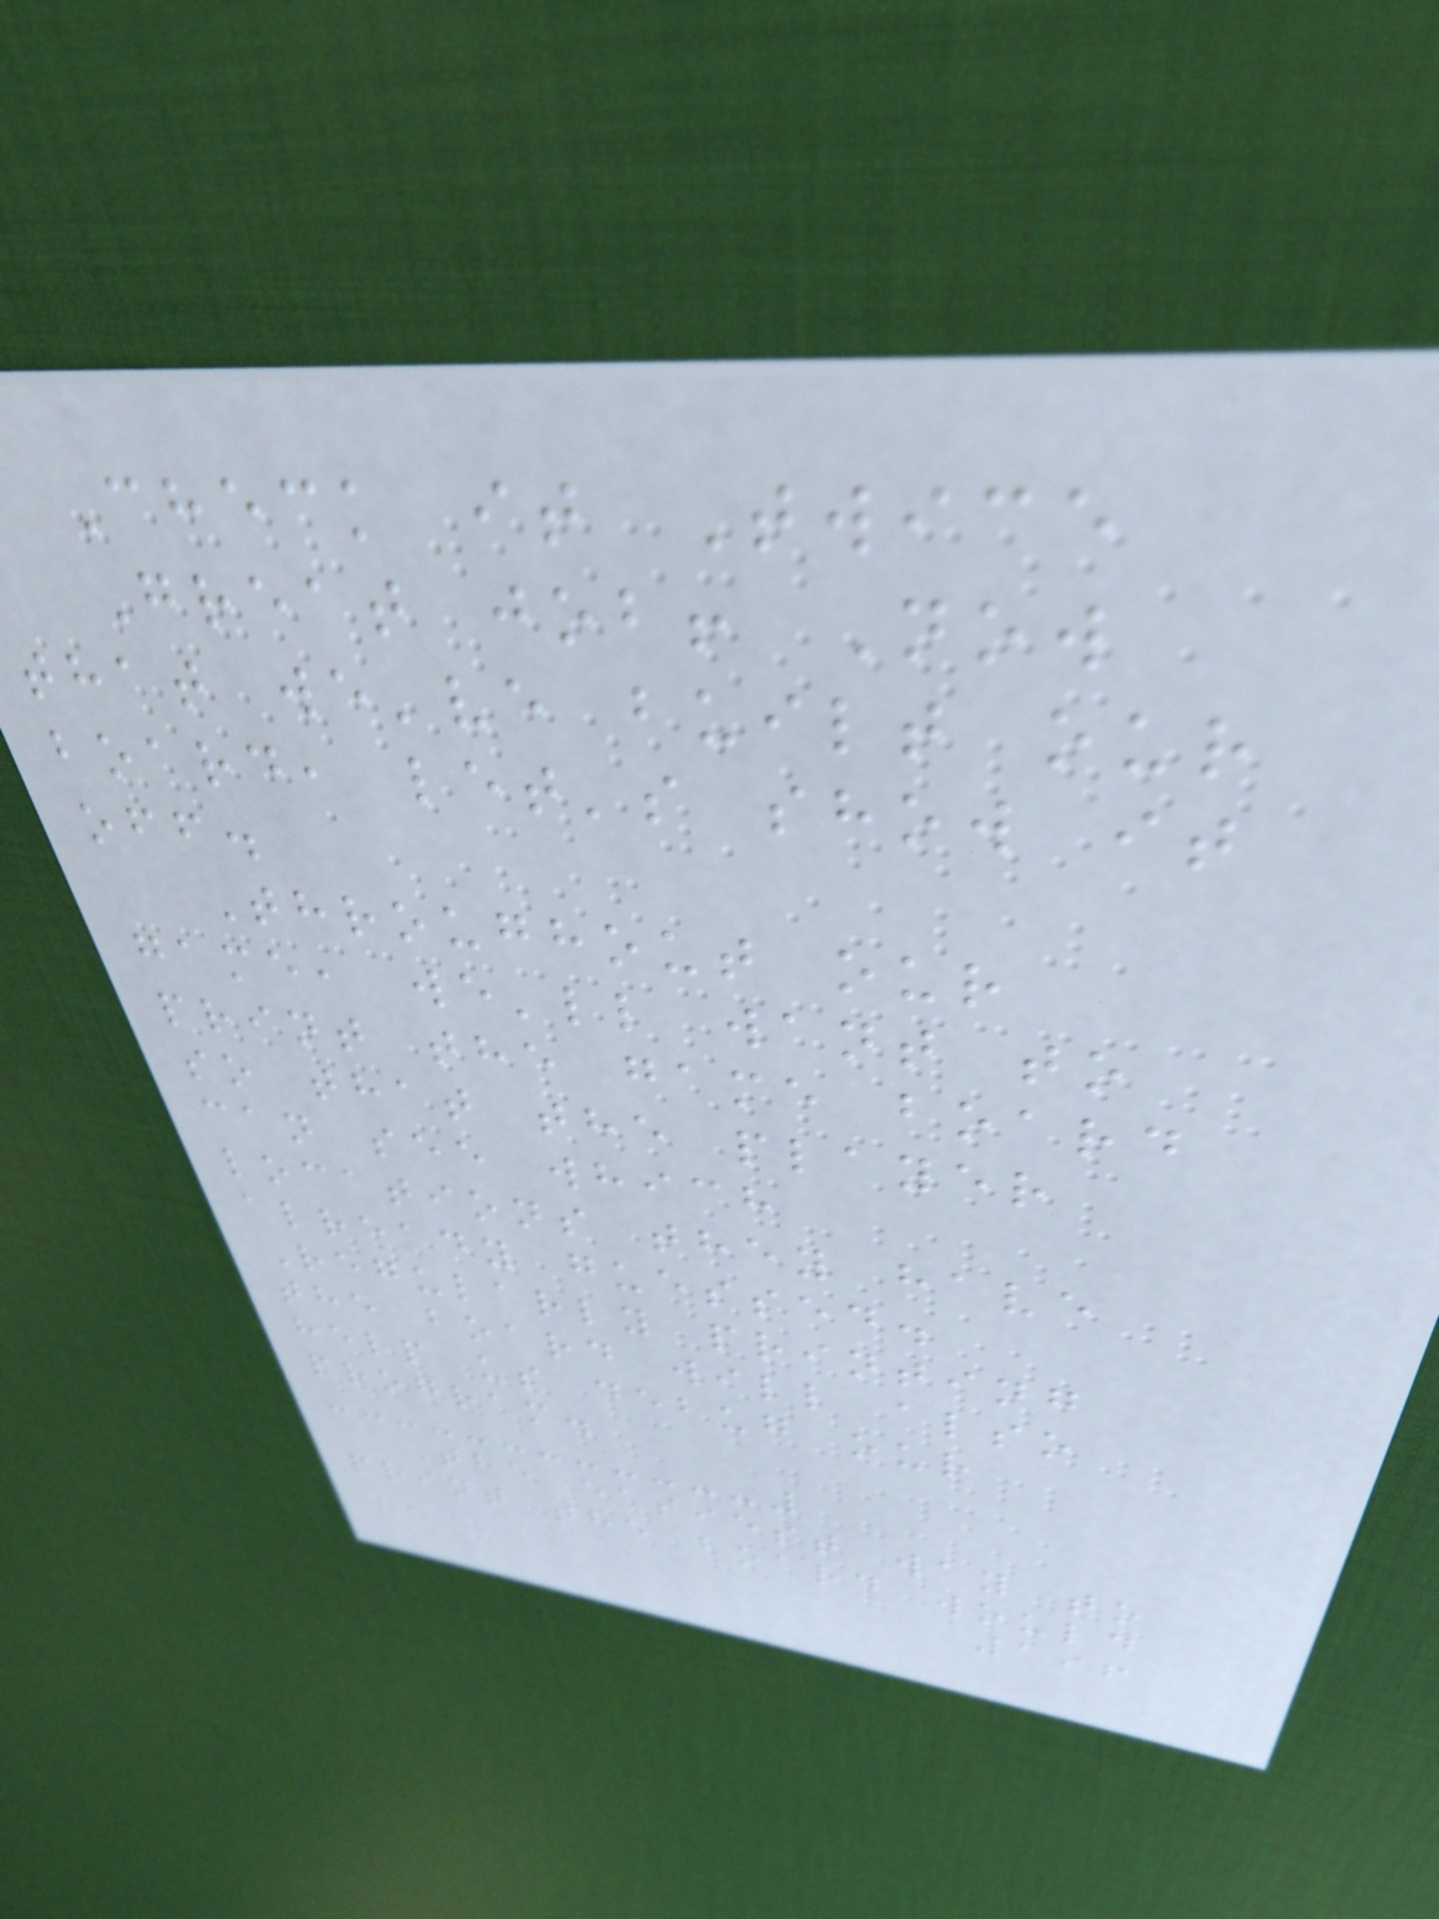Check it Twice
Great job! Now
that we've built our
board, let's show it
off.
Throughout our
game, we'll want to
print the game board
so that the player
can see which
locations they have
already guessed.
Regularly printing
the board will also
help us debug our
program.
The easiest way to
print the board would
196
